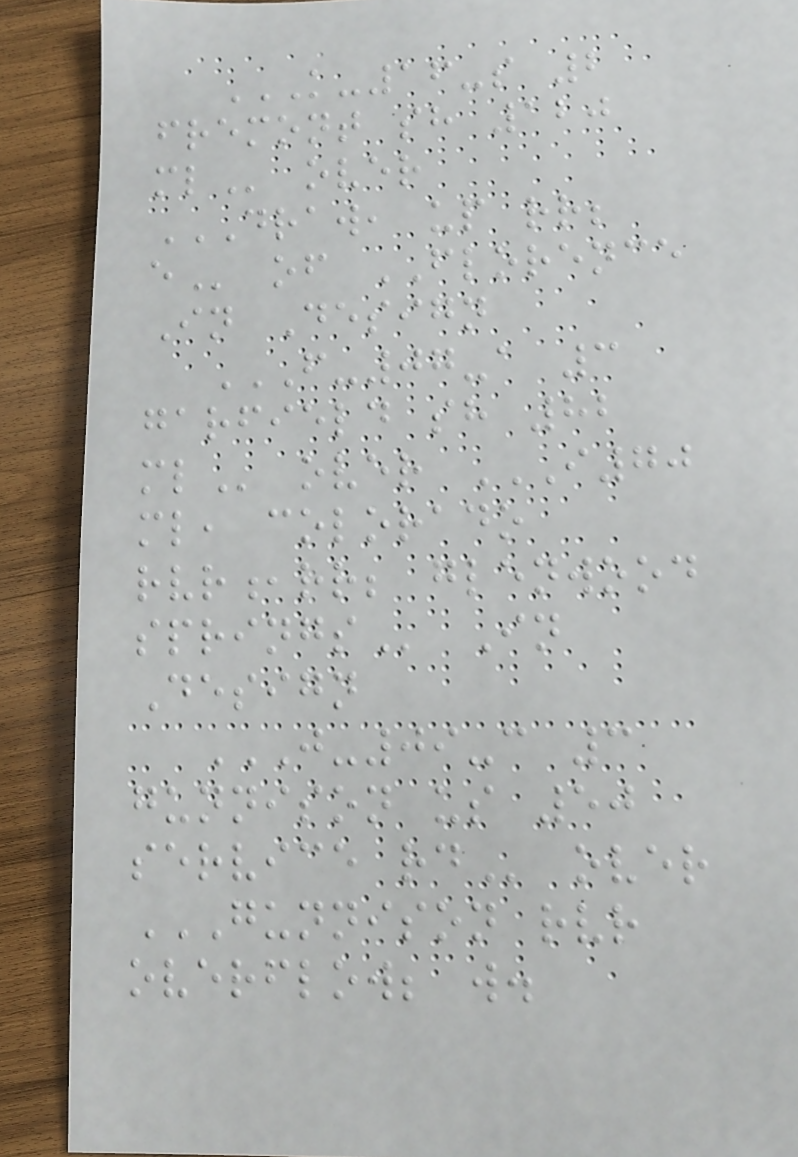K-16-S 2
FREMONT SH 120
ML over
DRAW, UP RR;
E of FLORENCE
In Design
F-07-A 3
GARFIELD SH 82
ML over I70
ML, COLORADO
RVR,RR; GLENWOOD
SPRINGS In
Design
J-09-C 3
GUNNISON US 50
SERVICE RD over
GUNNISON RVR
OVERFLOW; W.
